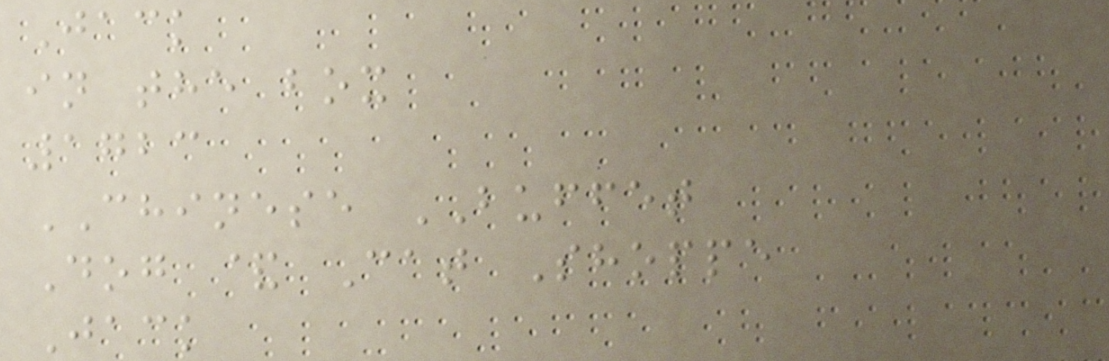Jack
in the box
1723
CHINESE BUFFET
Dog & Cat Shoppe
Jack
